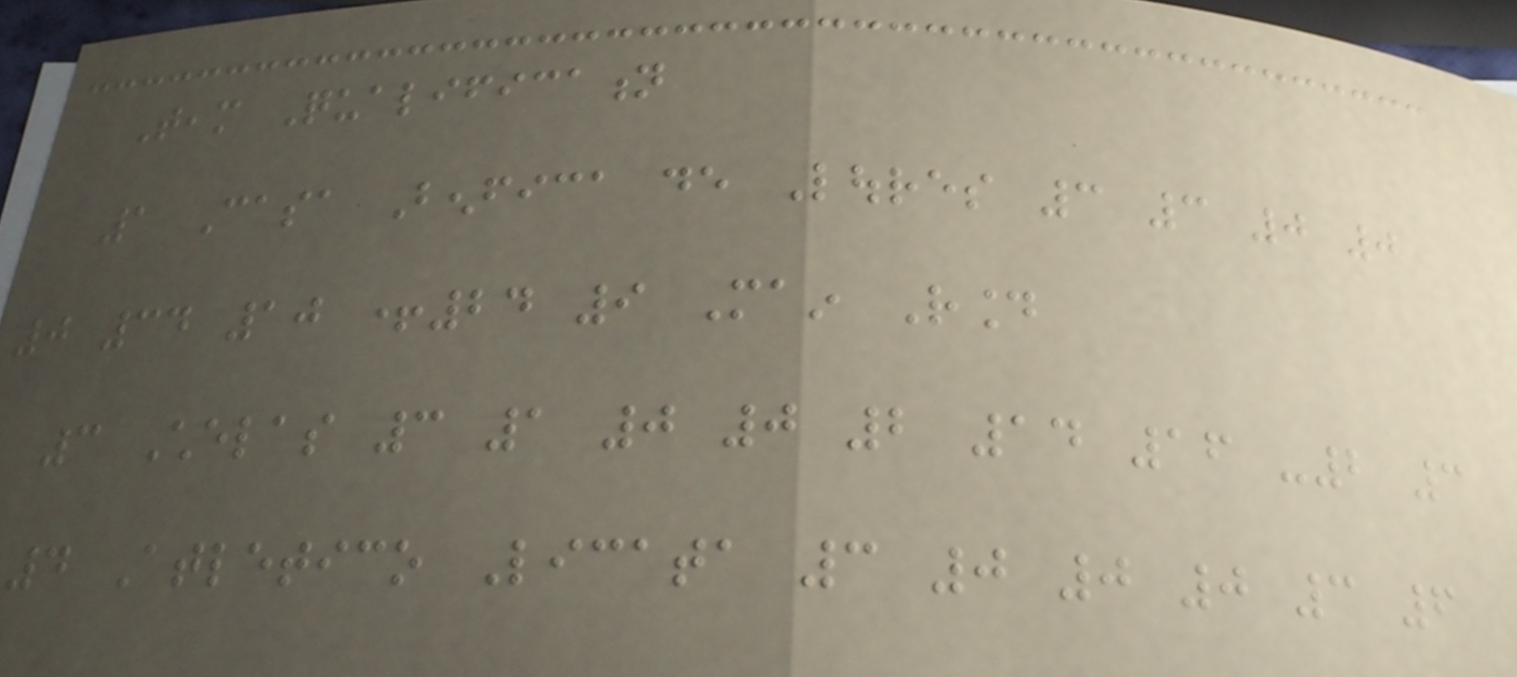Team Qualification
1 Casa Benfica de Loures 3 3 0 0
0 34 10 +24 9 Main Round
3 Chelas 3 1 0 0 2 14 16 -2 3
4 Atletico Licata 3 0 0 0 3 6
